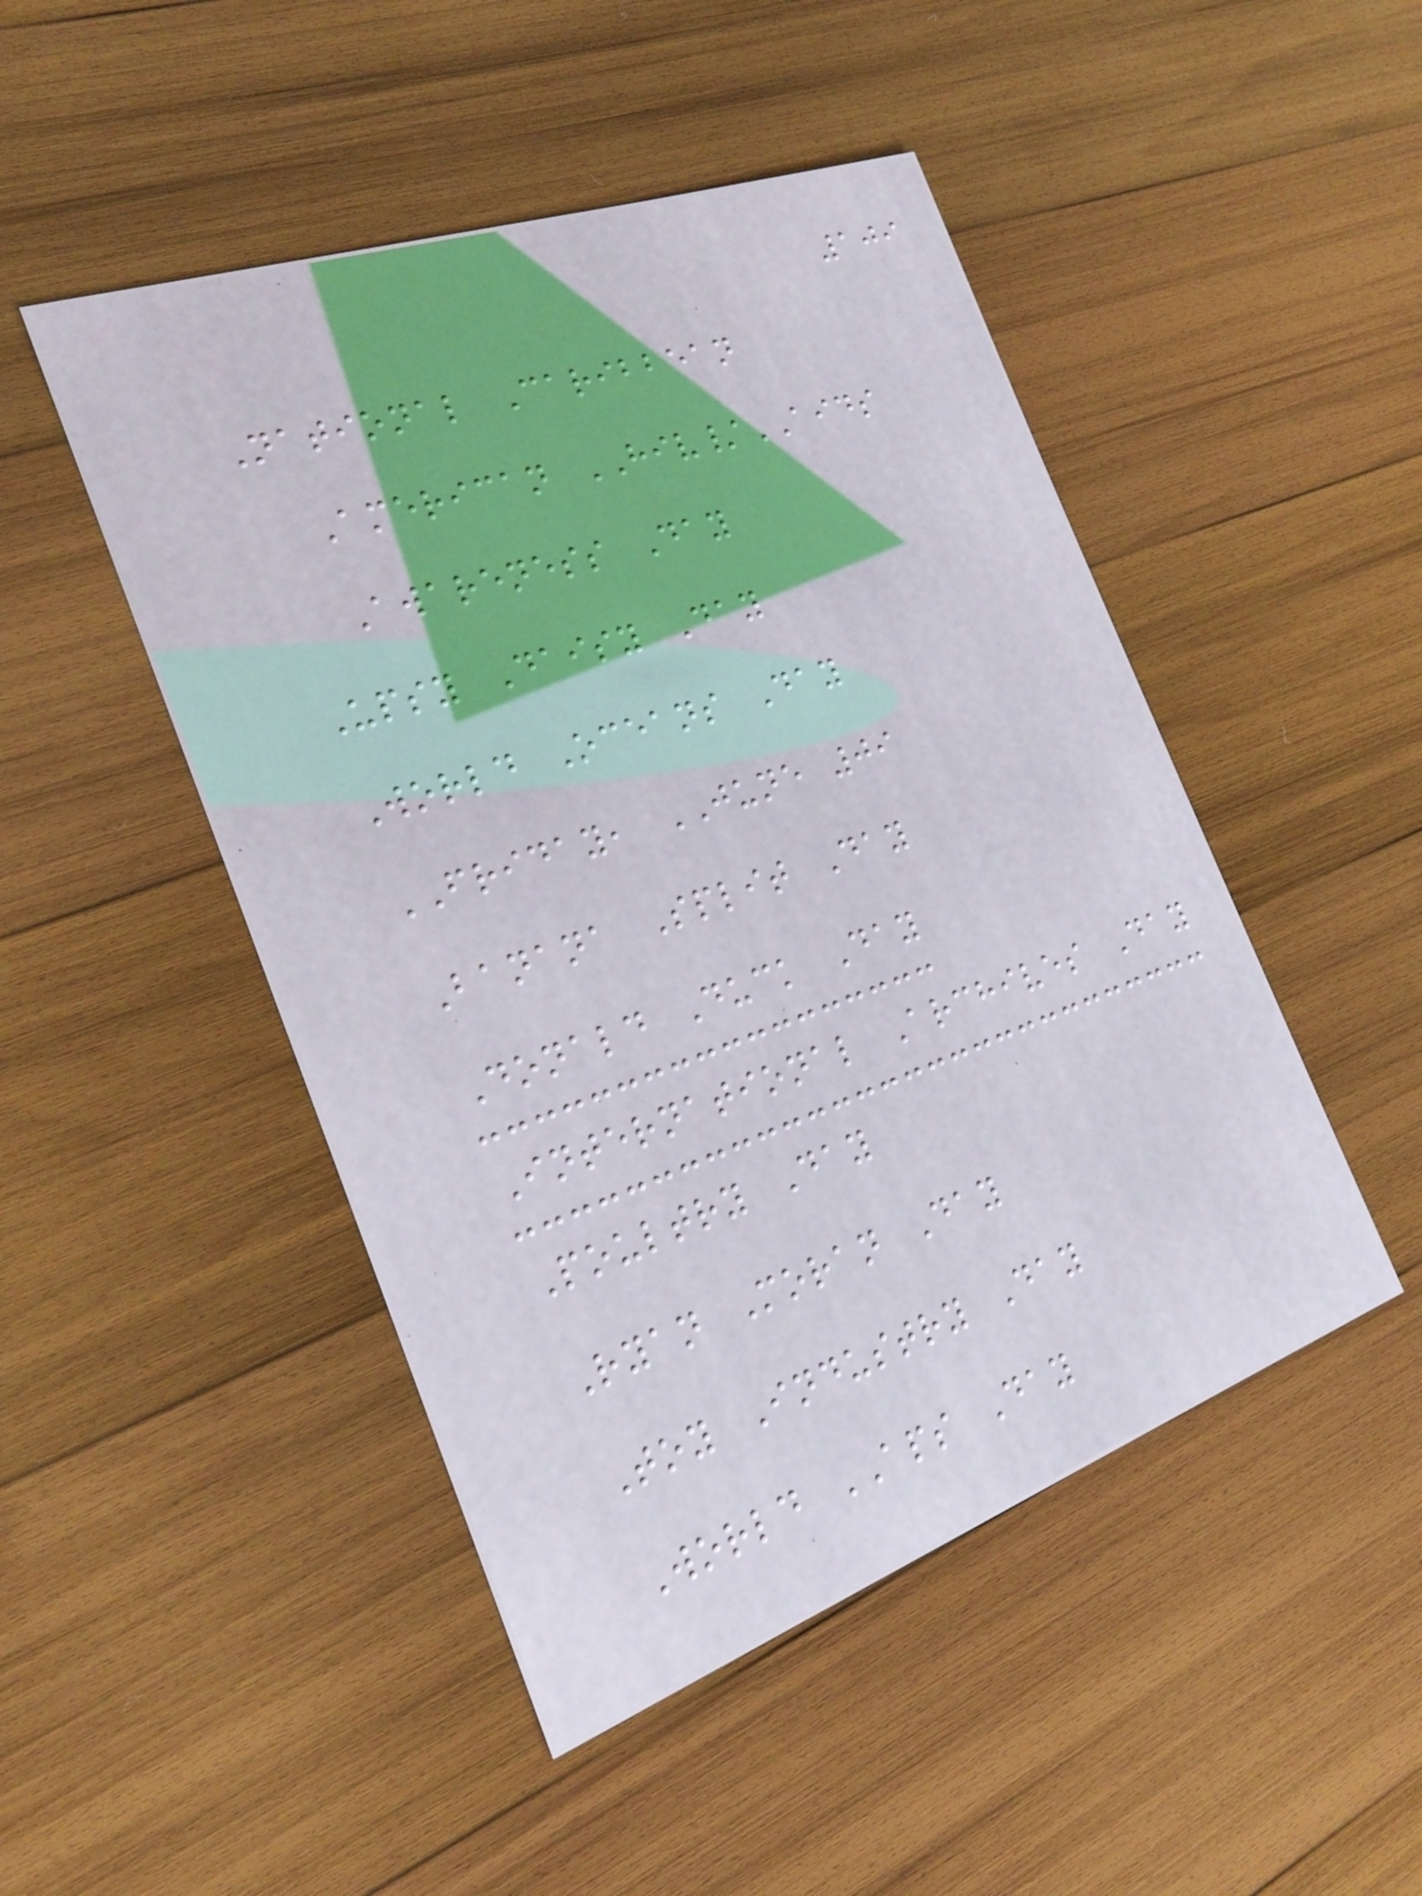109
National Caribbean
American HIV/AIDS
Awareness Day
Upsy Daisy Day
World Oceans Day
FRIDAY, JUNE 09
Banana Split Day
Donald Duck Day
International Archives Day
Poultry Day
Ryan Moran Day
Toy Industry Day
World APS Day
